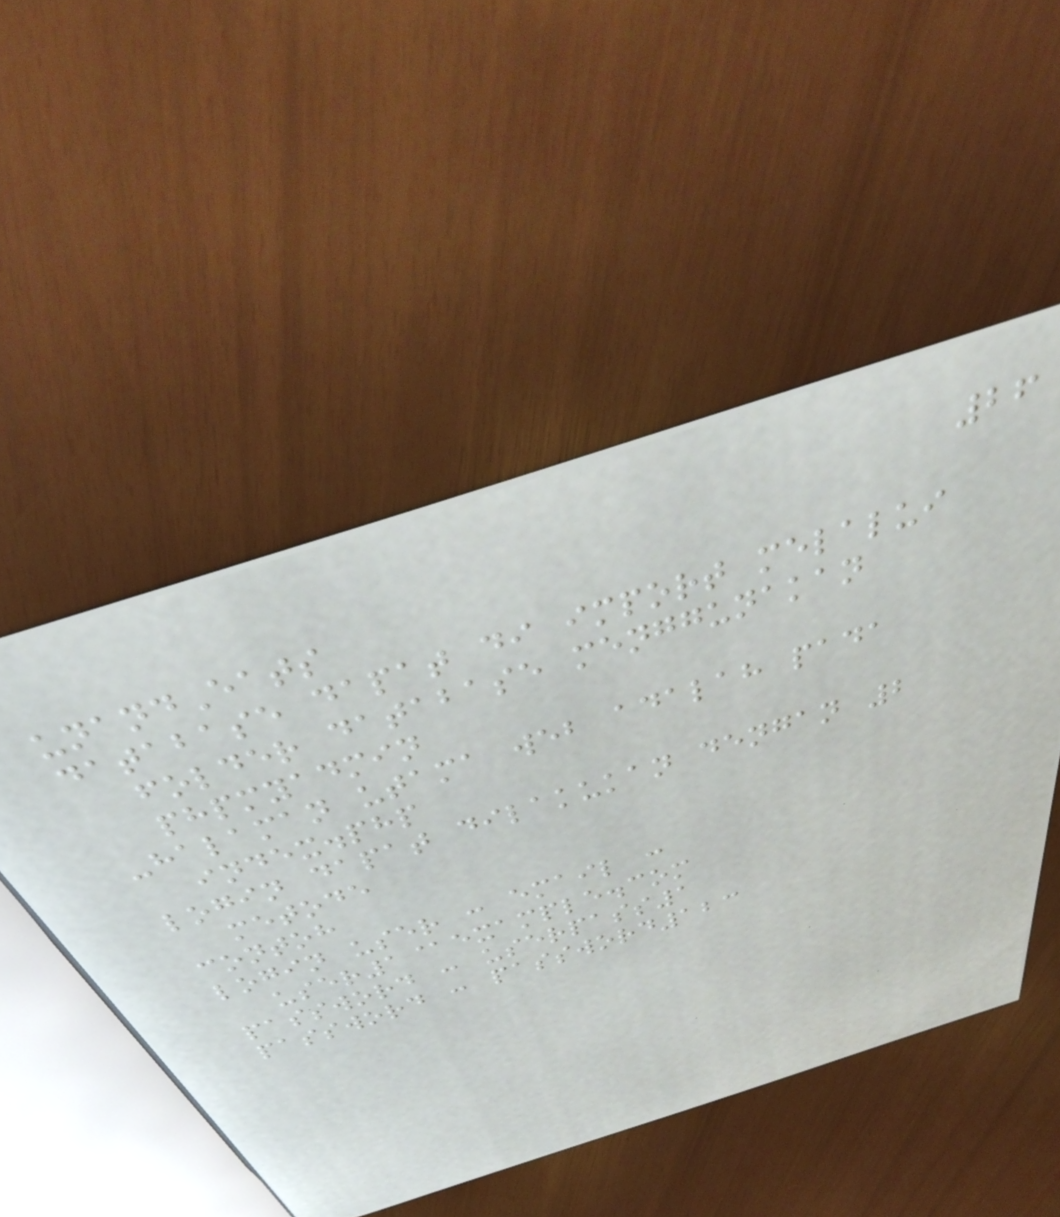26
unandEats
database dapat di import melalui
folder database menggunakan
phpmyadmin
-halaman utama web adalah pada
index.php
login dapat dilakukan dengan 2
metode
contoh
login user : email :
user1@example.com
password : userpass1
password : password123
